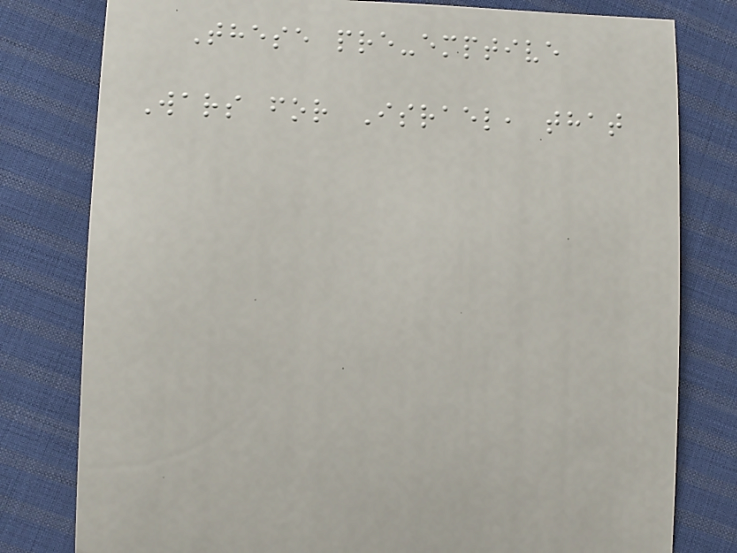These pre-emptive
Wars for Israel, that
